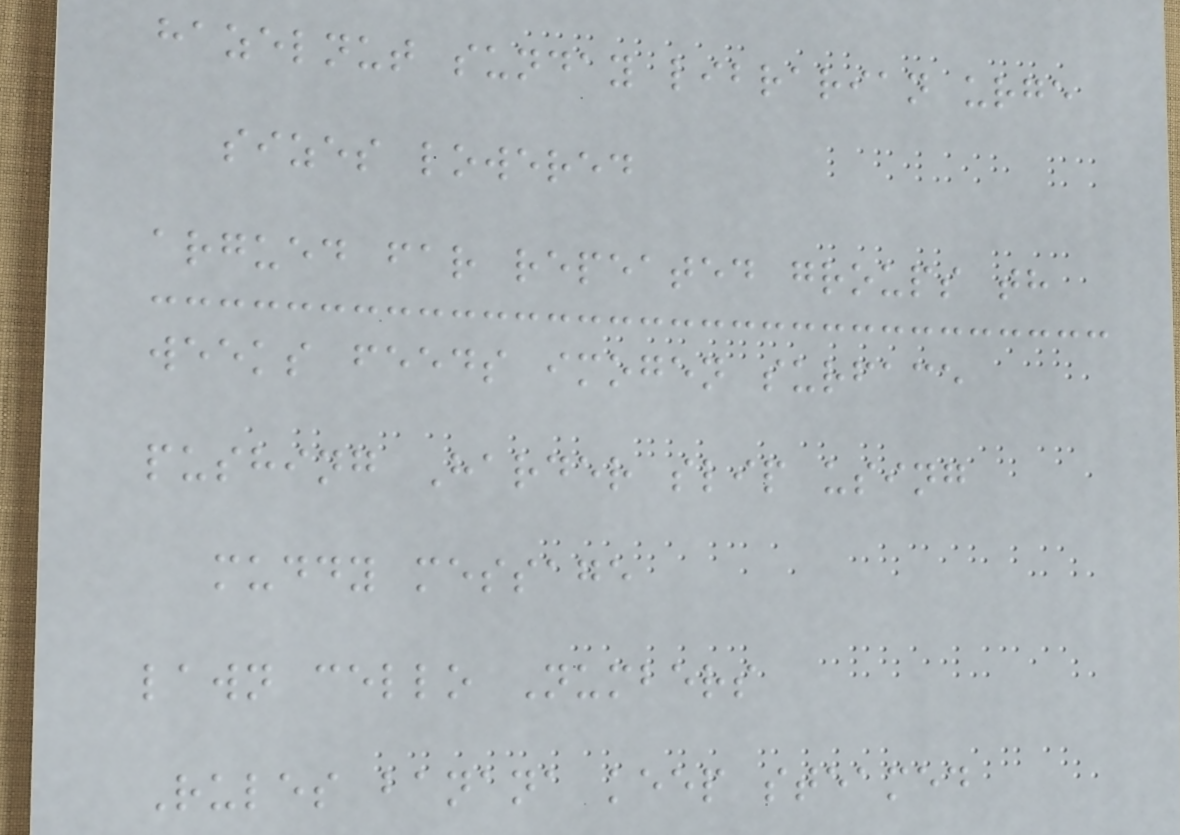hazelnut sunday librarian urge
sizes lowered
argued far repeated groups th
weeks feeds imogen surface
pushing Harder slip using
muddy message
lawn cello Numbers
Rules banana keep steamed
